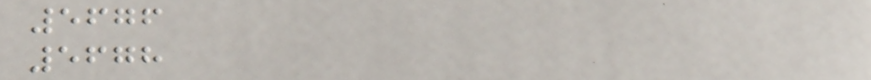5676
5678
